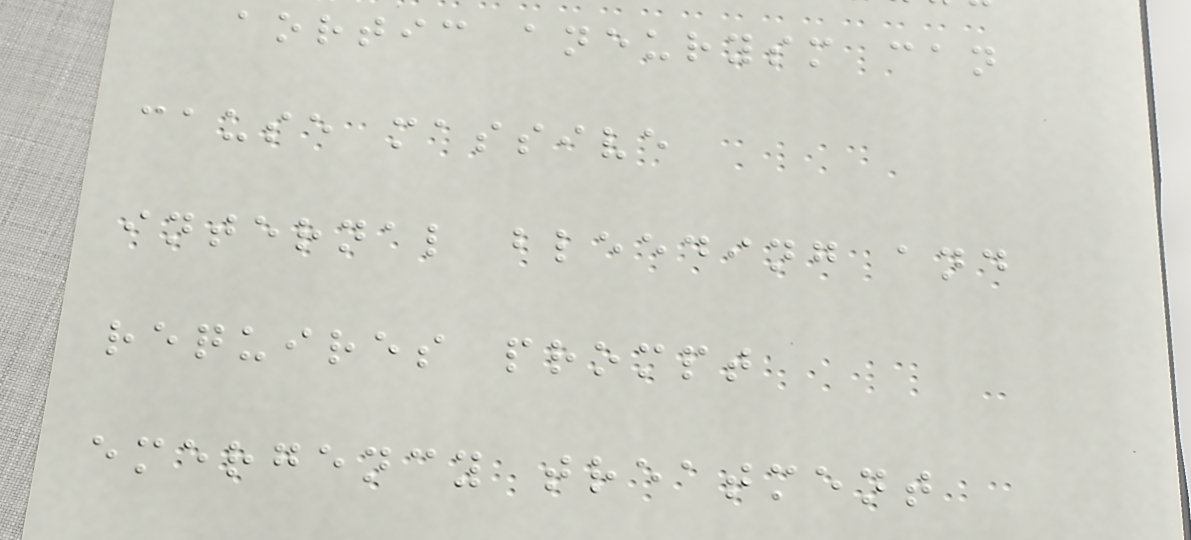aortic aneurysm can
cause massive
internal bleeding and
requires prompt
emergency treatment
